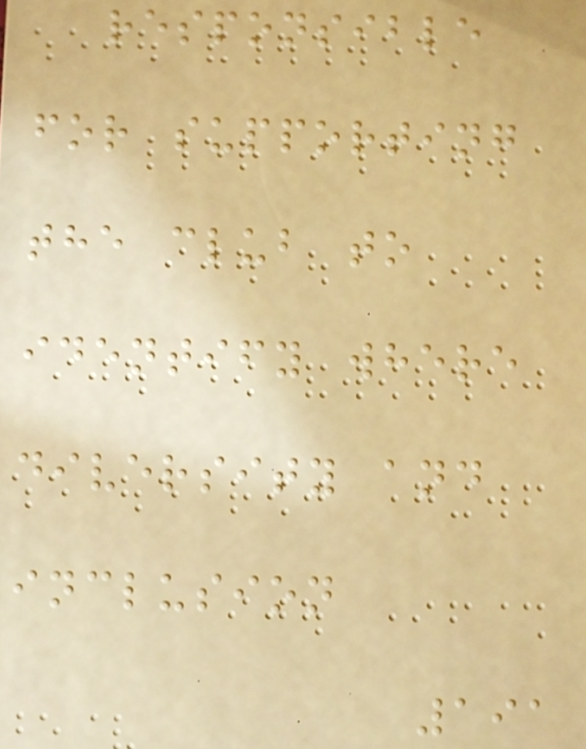responsible
for supporting
the club to
identify where
diversity and
inclusion
191
